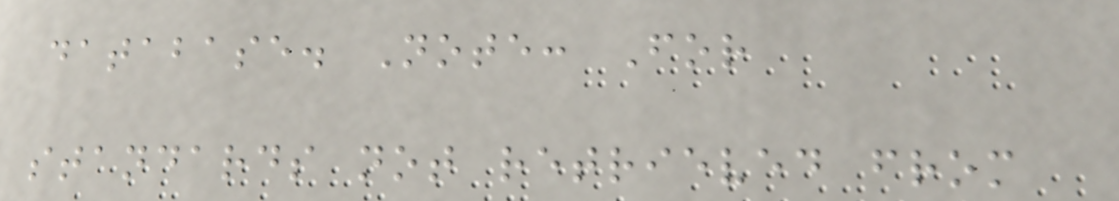database. Note: For
standards not retrieved from
